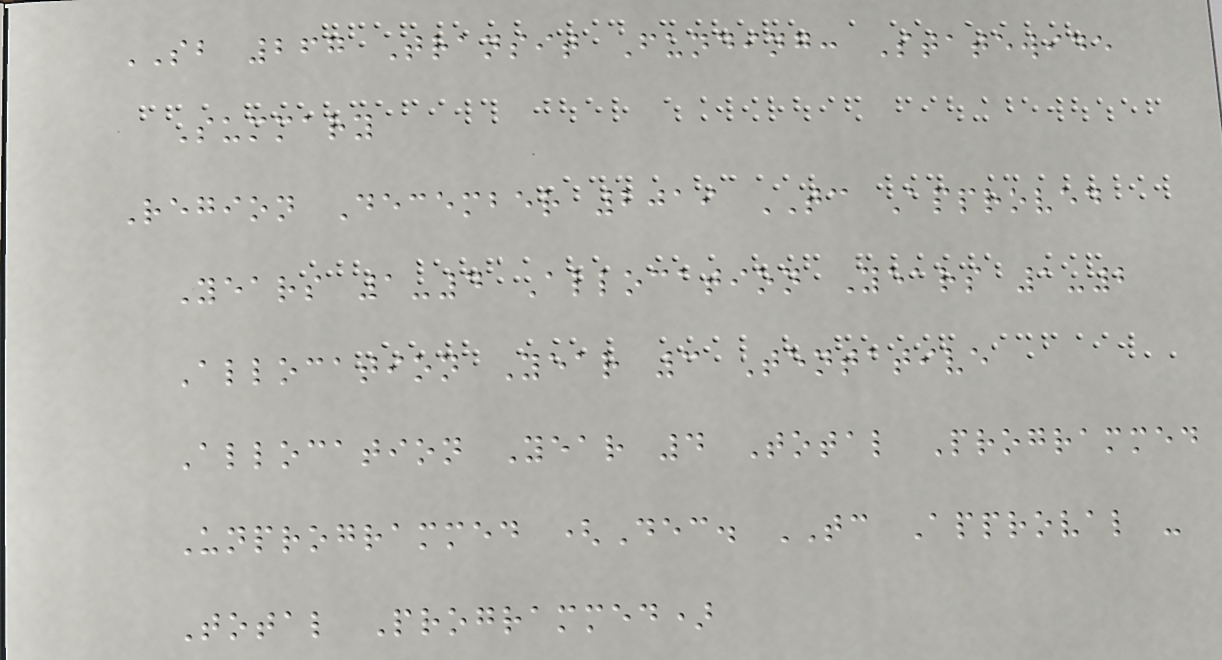SB 267 Transit Funding: Statewide
Summary
Region December 2019 TC Approved
Years 1-4 Allocation Years 1-2
Allocation Year 3 Tentative
Allocation Year 4 Total Programmed
Unprogrammed (Dec. TC Approval -
Total Programmed)
